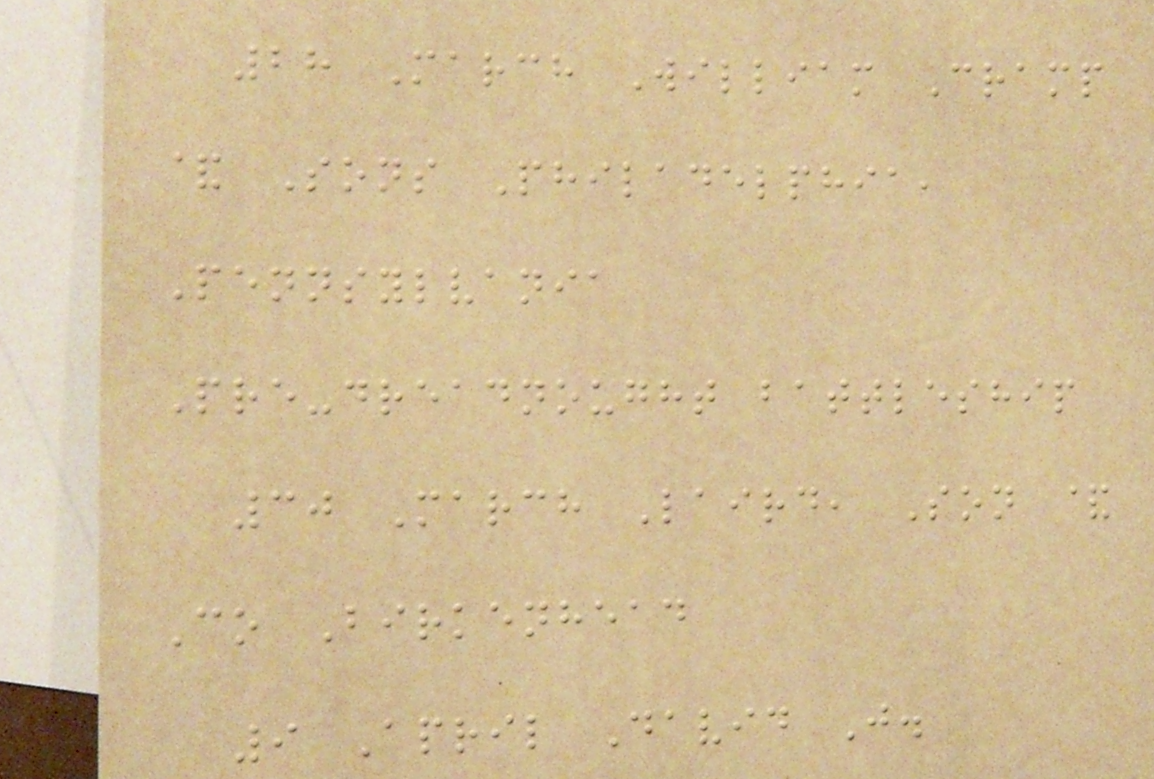28 March William Cramp
& Sons Philadelphia,
Pennsylvania
Pre-dreadnought battleship
30 March Laird, Son &
Co Birkenhead
9 April David J.
